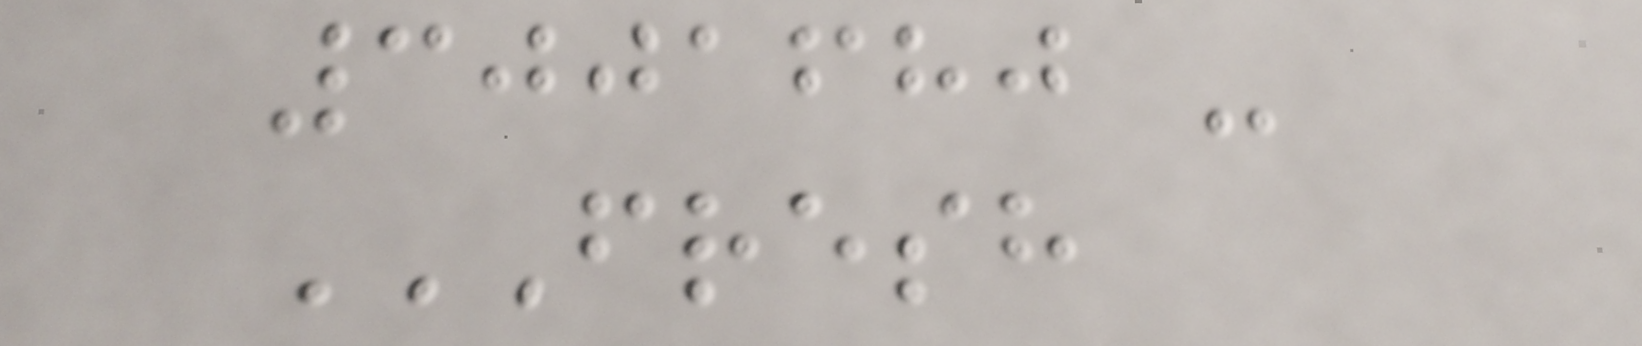3001680 -
FRESH
